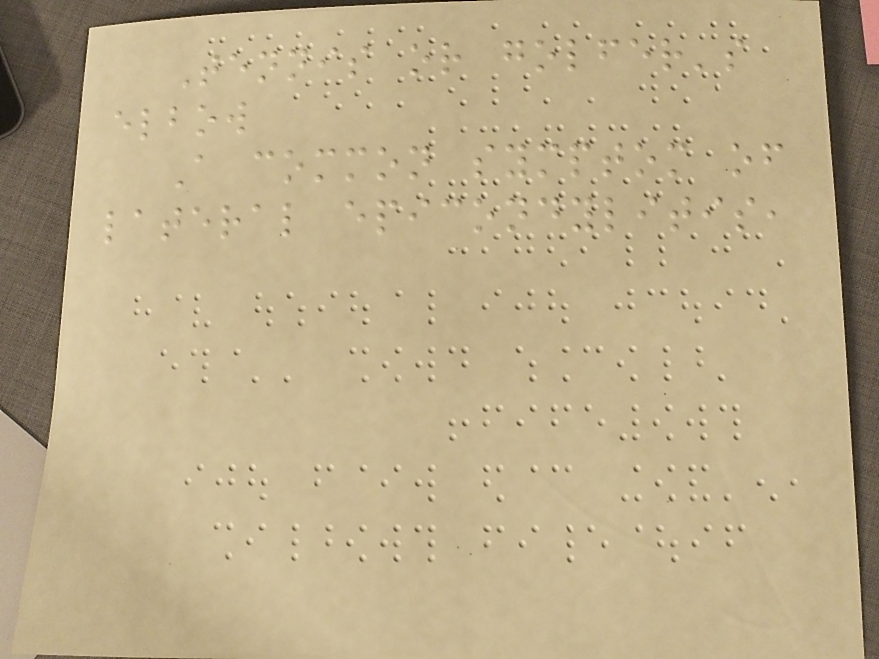Tennis or golfer's
elbow
A common symptom of
lateral epicondylitis,
